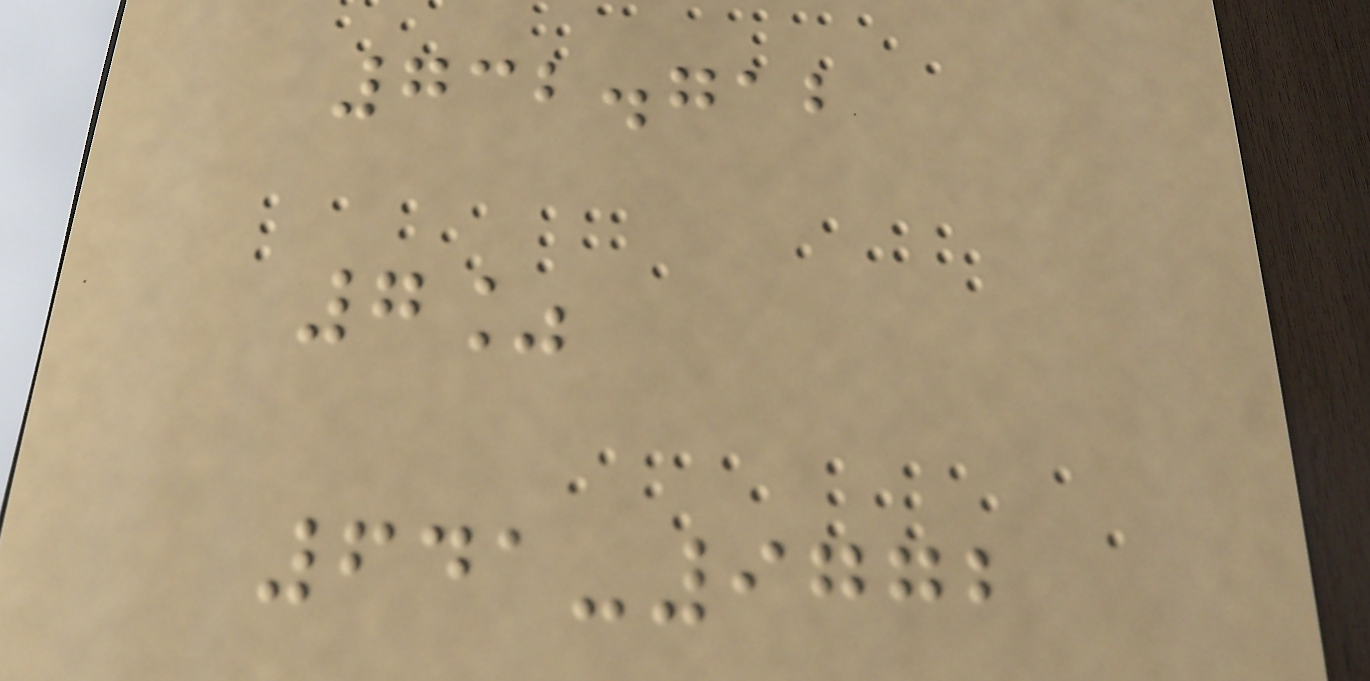732.712
7%
641-9772
